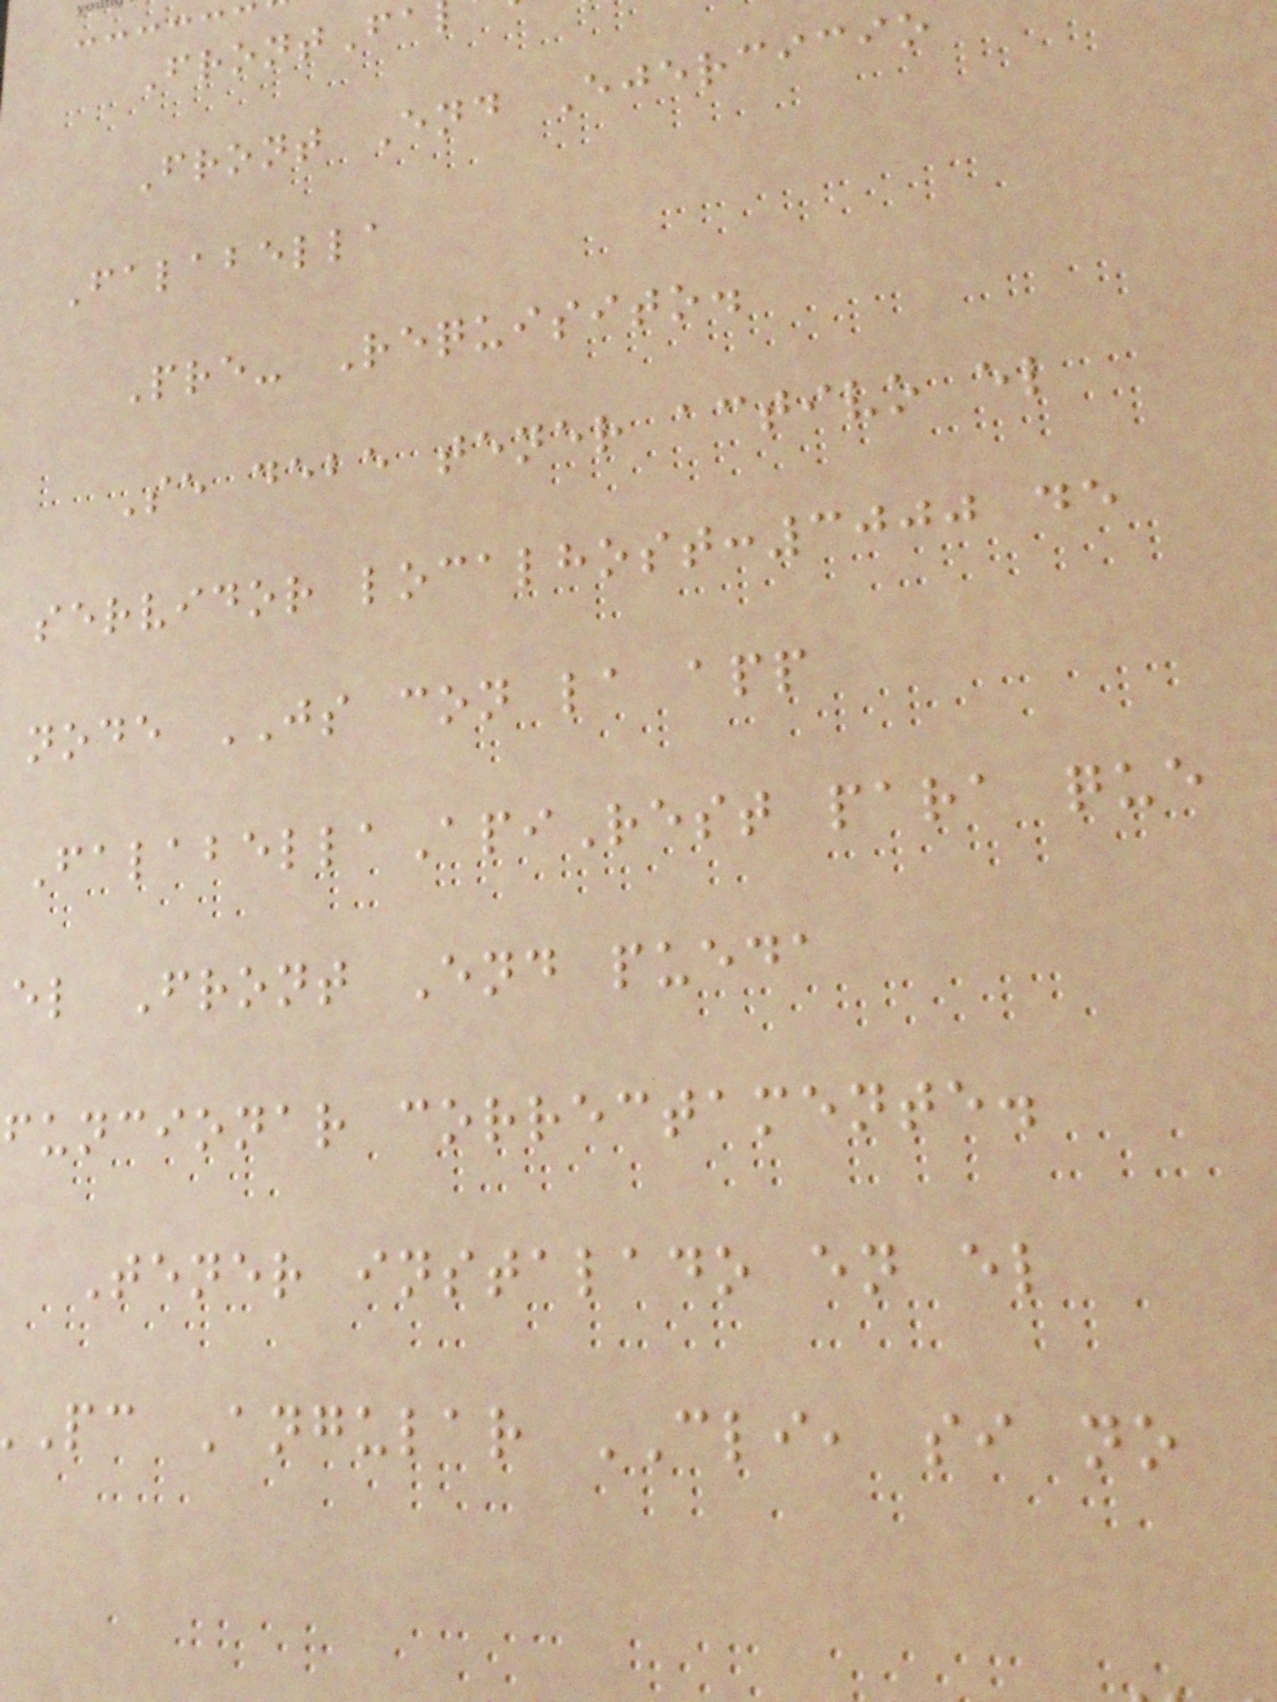FrontFa
Front End Ejercicio
Falabella
Pre- Requisito.
Se debe tener activo el
servidor localhost:3000 de
node JS con la app
FalabellaApiRest para que
el Front End pueda
funcionar correctamente.
Tener instalado en el
pc Angular CLI, si no
